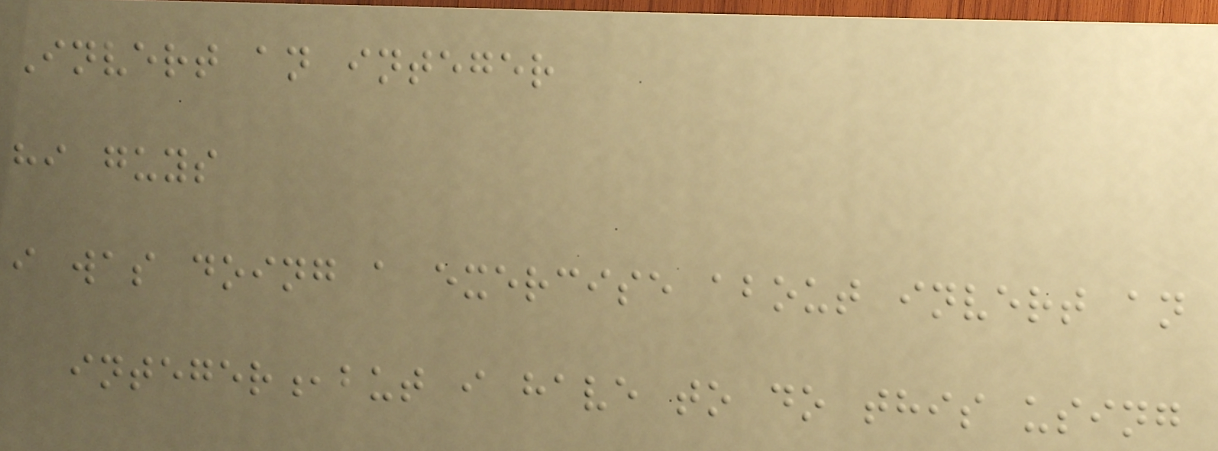Invert an integer
hi guys
i was doing a exercise about invert an
integer,but i have to do this using
